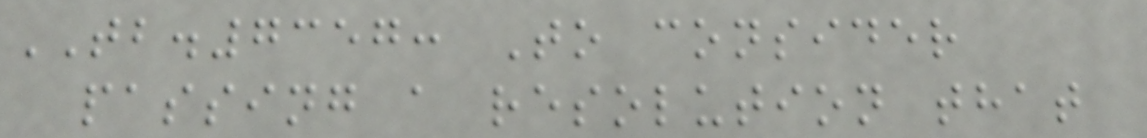TB.7357: To consider
passing a resolution that
